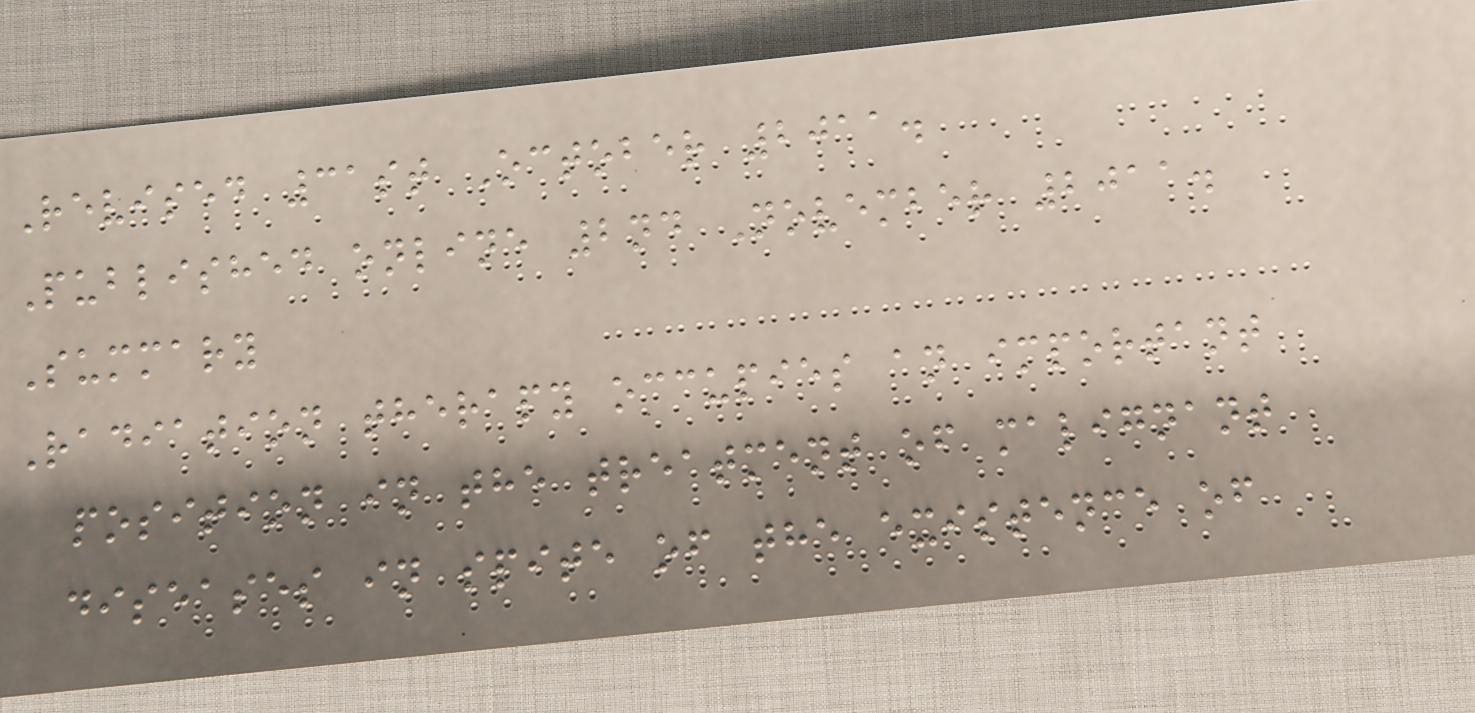Revised 31st October 2011.
Published online 2nd November 2011.
Summary
Radiation therapy occupies an important
position in the treatment of malignant
diseases in spite of the existence of
